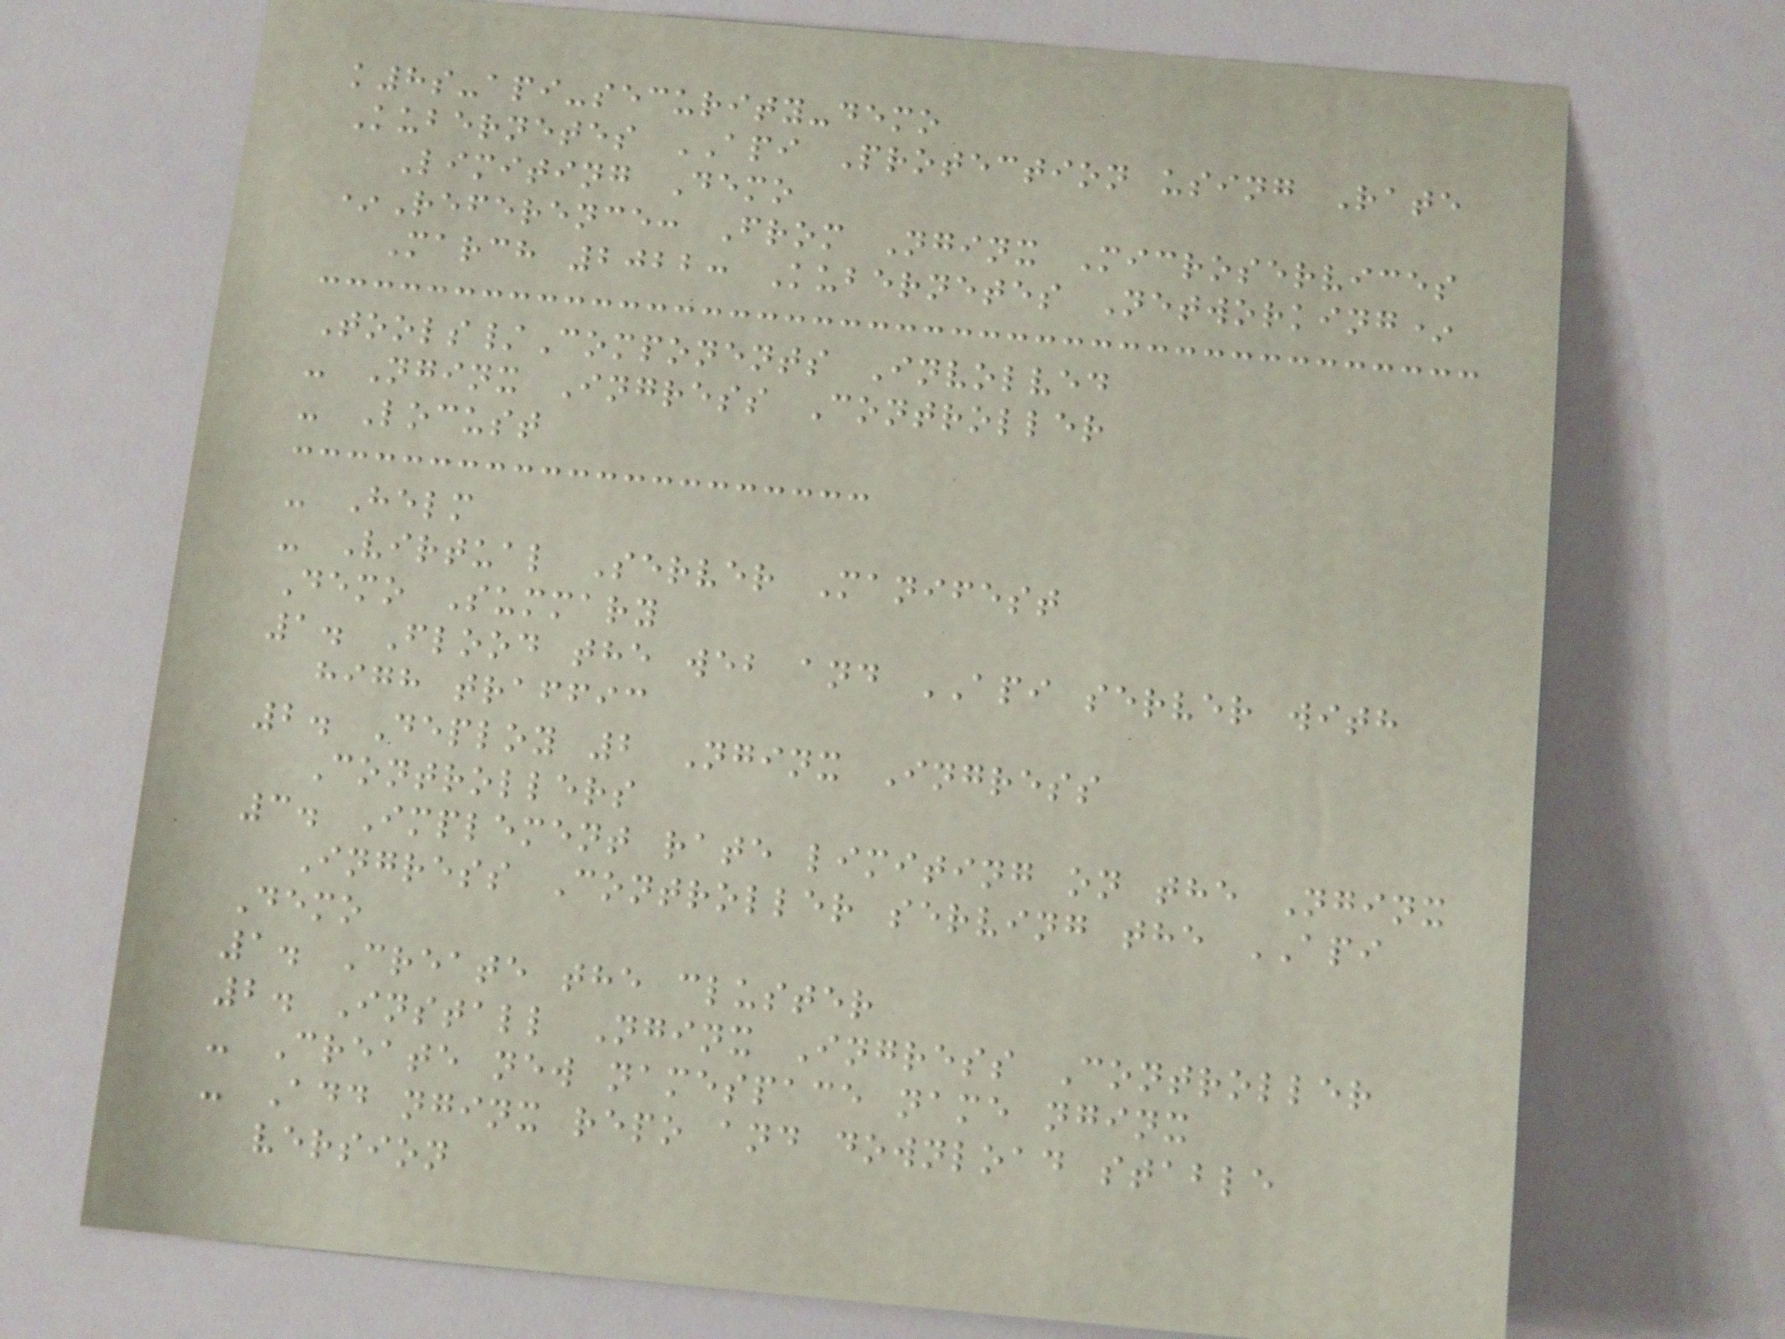k8s-api-security-demo
Kubernetes API Protection using Rate
Limiting Demo
*Reference: From Nginx Microservices
March 2022: Kubernetes Networking*
Tools/Components Involved
- Nginx Ingress Controller
- Locust
- Helm
- Virtual Server Manifest
Demo Summary
1. Flood the web and API server with
high traffic
2. Deploy 2 Nginx Ingress
Controllers
3. Implement rate limiting on the Nginx
Ingress Controller serving the API
Demo
1. Create the cluster
2. Install Nginx Ingress Controller
- Create new namespace name nginx
- Add nginx repo and download stable
version
